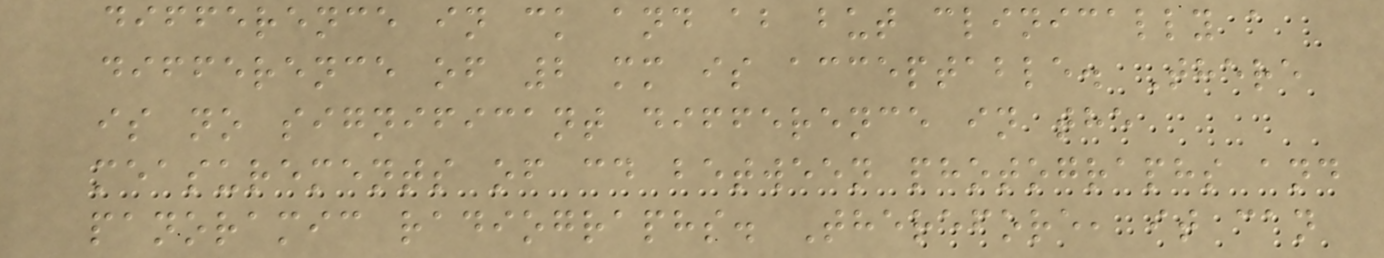difference in ck and ab but clinically a
difference of 2 mm is acceptable. There
is no significant difference in the
measurements of cd between photographs and
panoramic radiographs. Therefore, it can
